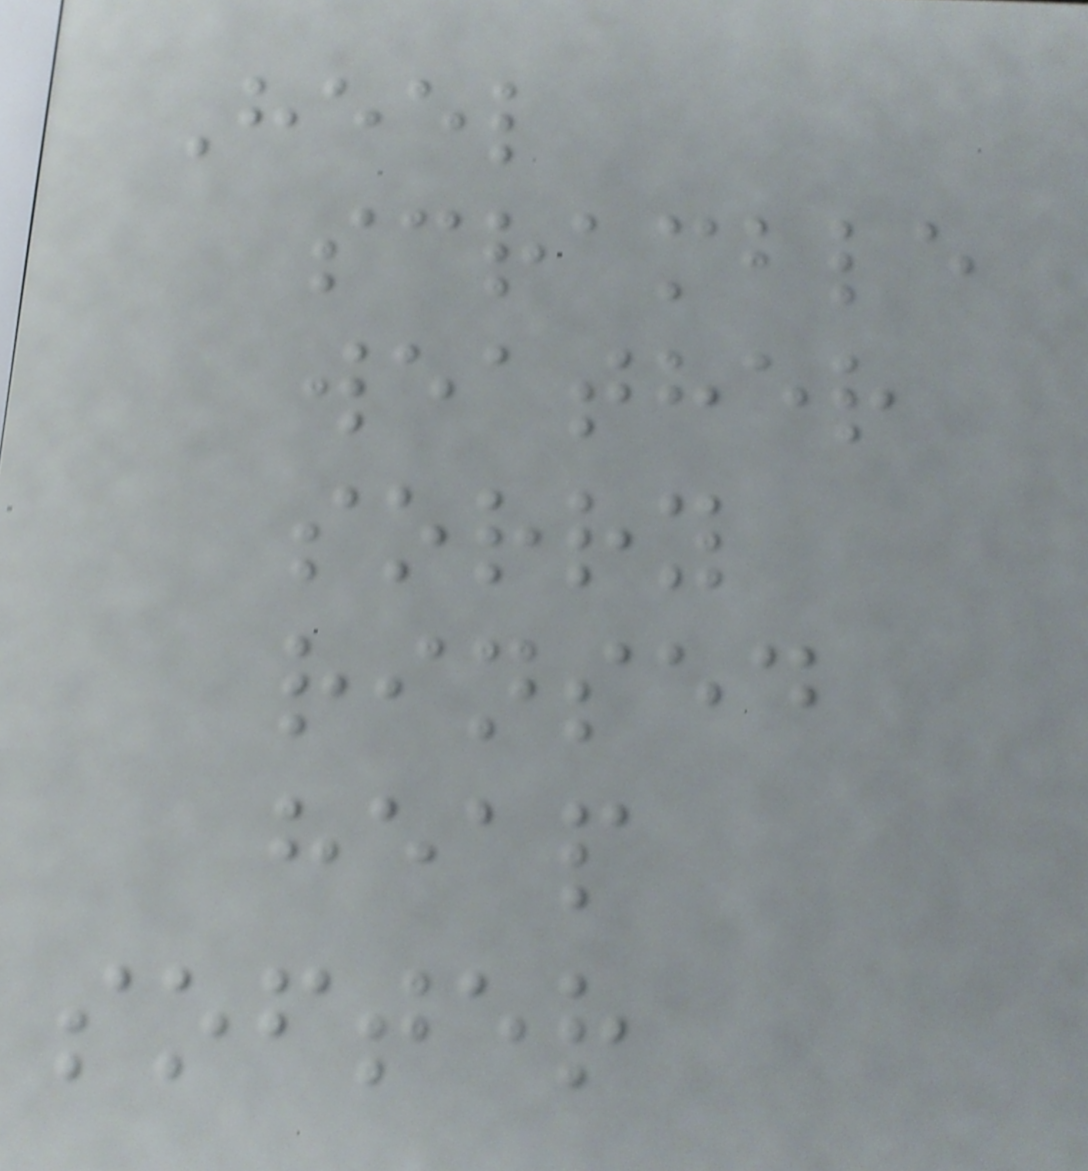Heel
scramble
weather
sorry
rinsed
heap
softer
